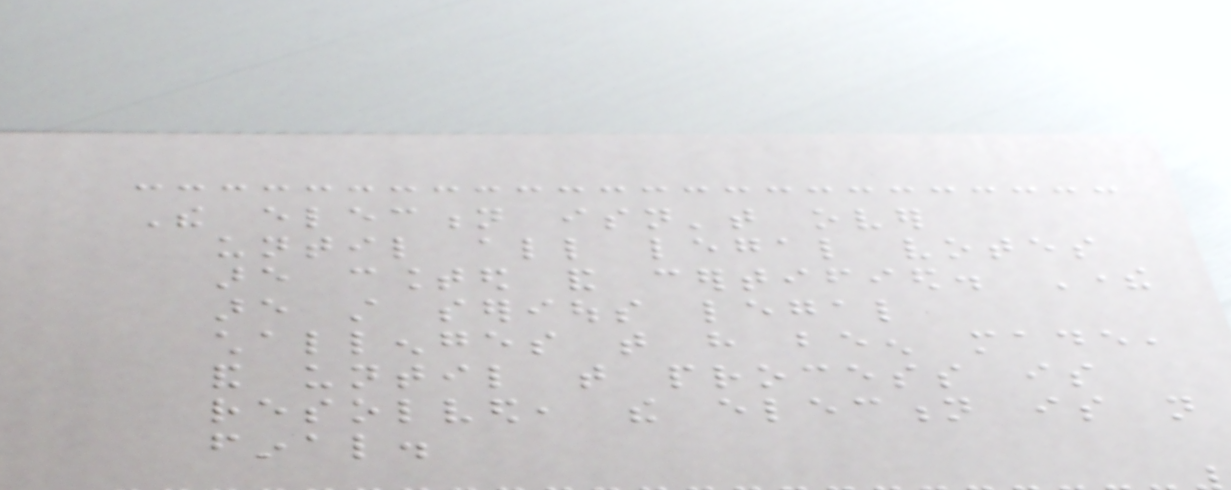The election isn't over
until all legal votes
are counted and certified. There
are still serious legal
challenges that have been made,
and until that process is
resolved, the election is not
final.
